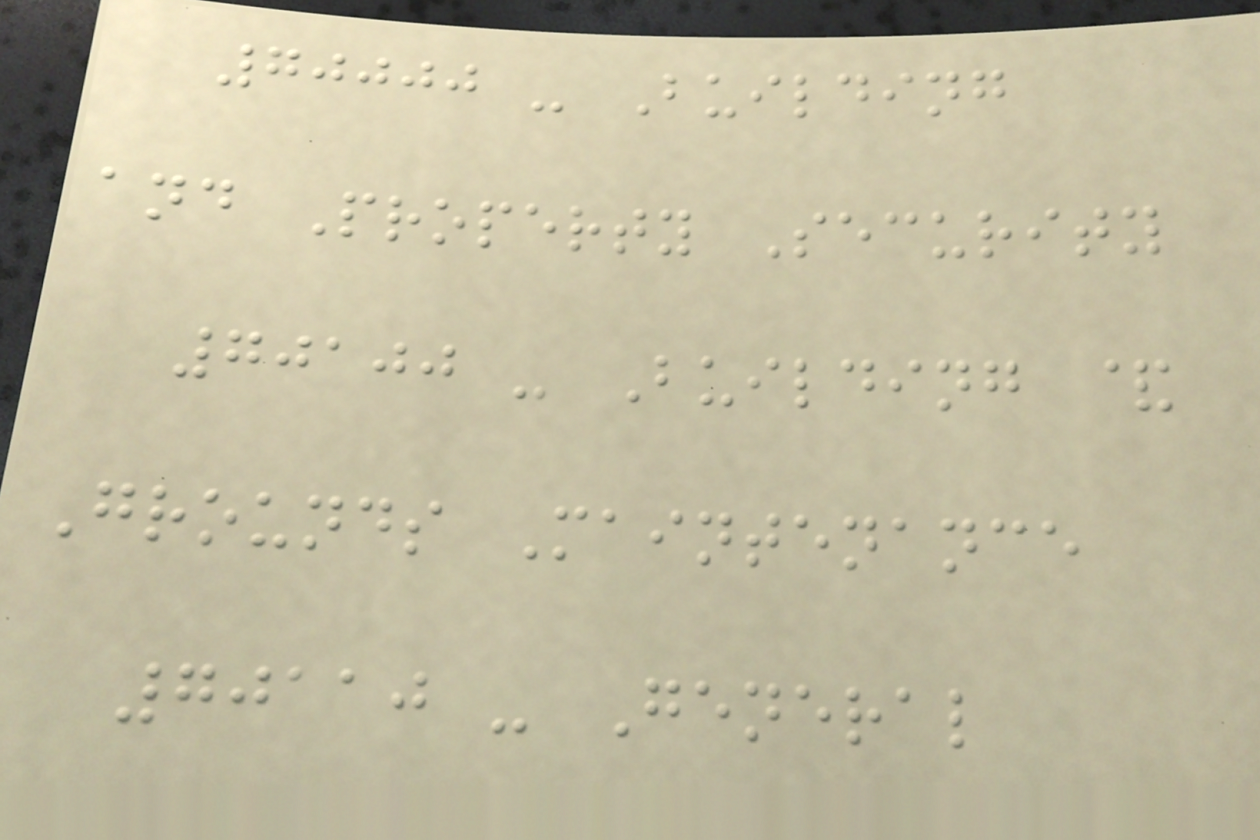70000 - Building
and Property Security
70100 - Building &
Grounds Maintenance
70110 - General
